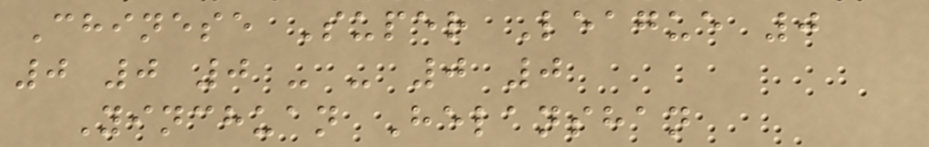Chinese Super League 0
0 0 0 - - 0 0
Yinchuan Helanshan
